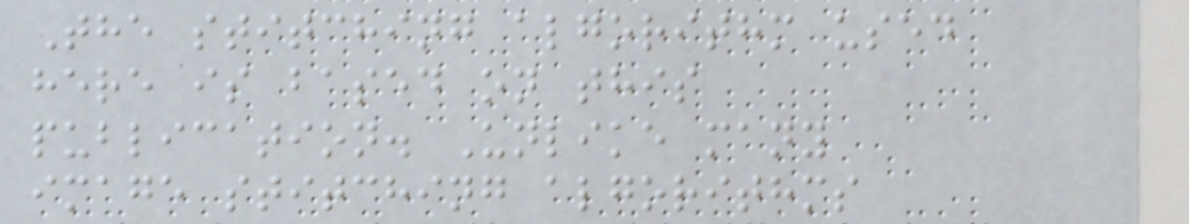The stitching algorithm used
here is based on this
publication. Unlike many
image stitching algorithms
